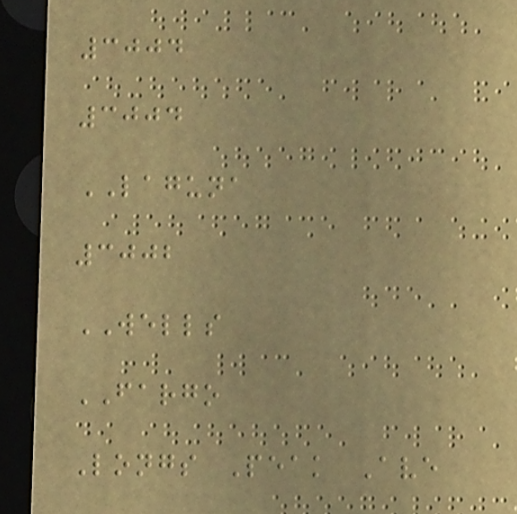3004
3004
LAGUNA
3002
WELLS
FARGO
Longs Peak Ave
